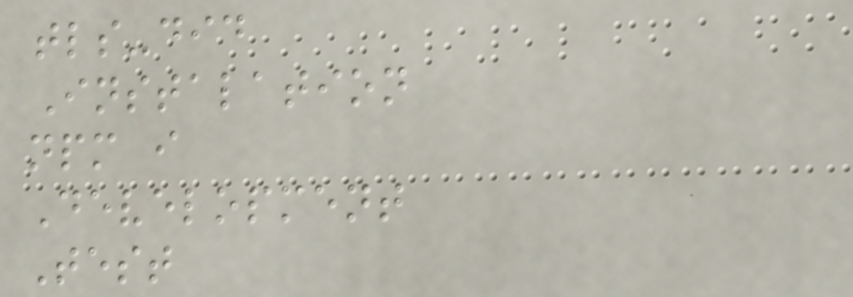tls-did
Instalation
npm i
Development
Test
